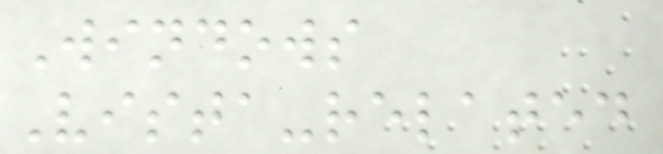Windows
Vista-related
